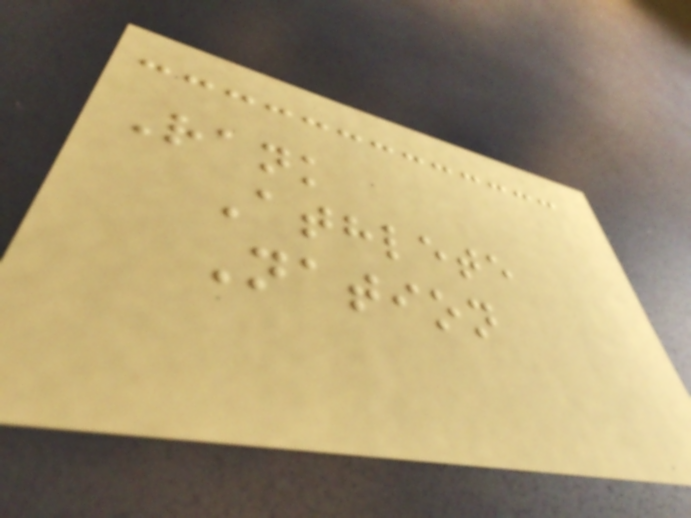Rank
Athlete
Nation
